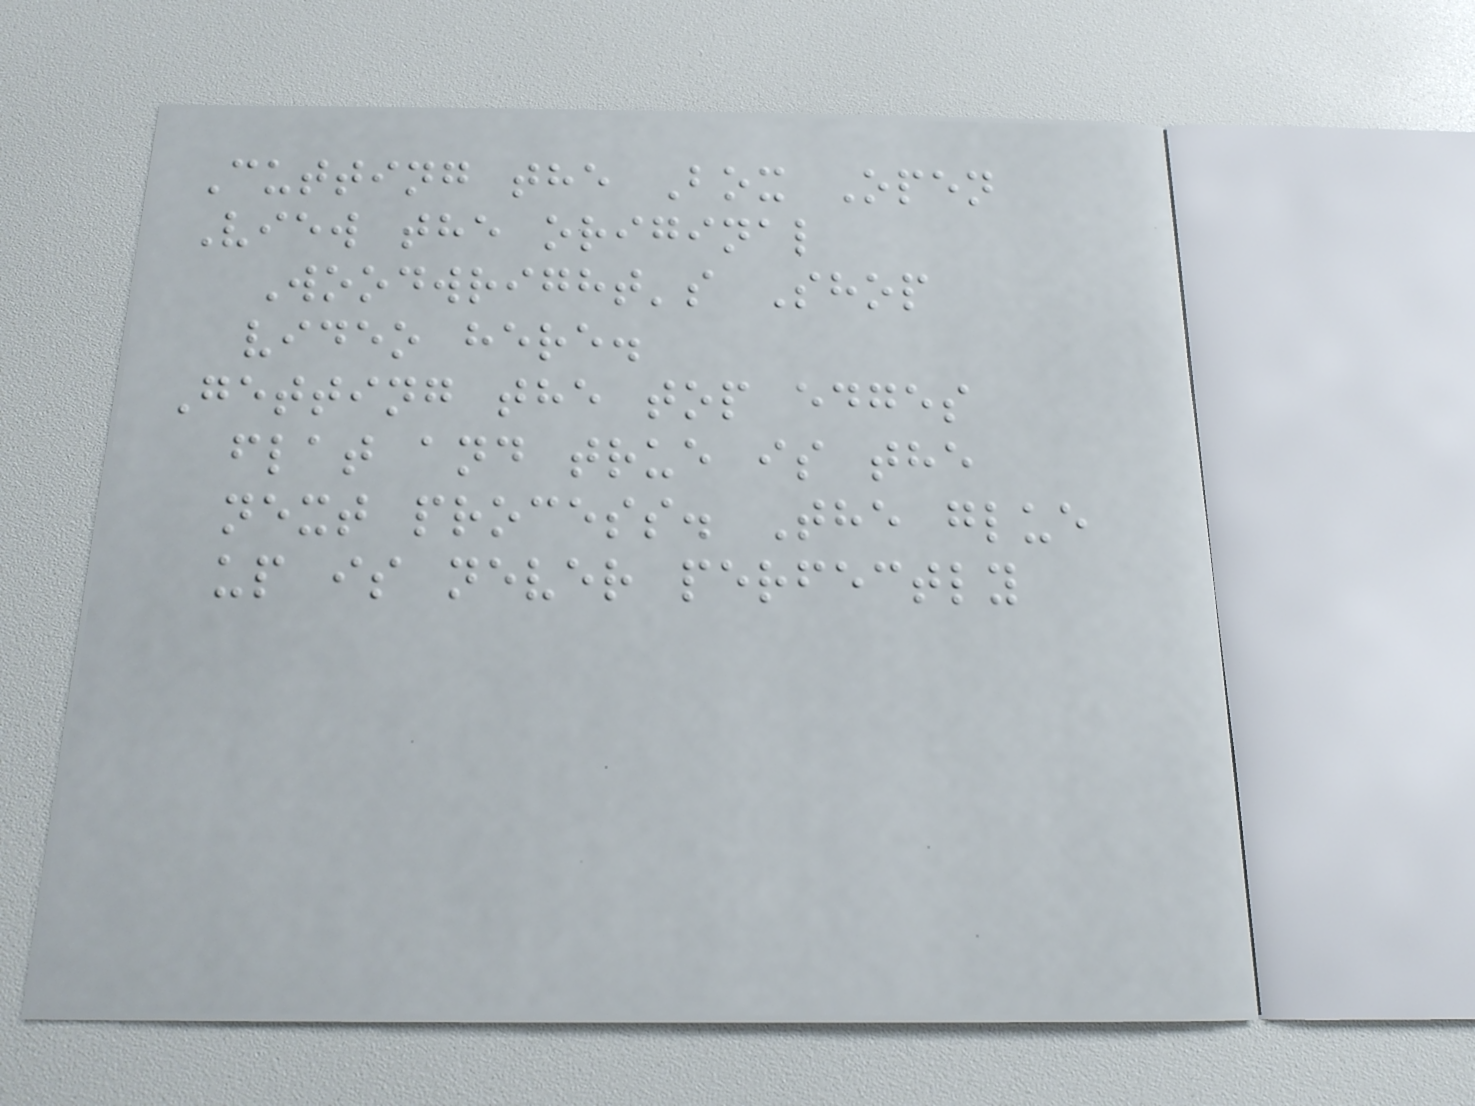Cutting the Box Open
View the original
Woodwright's Shop
video here.
Getting the top edges
flat and true is the
next process. The glue
up is never perfectly
